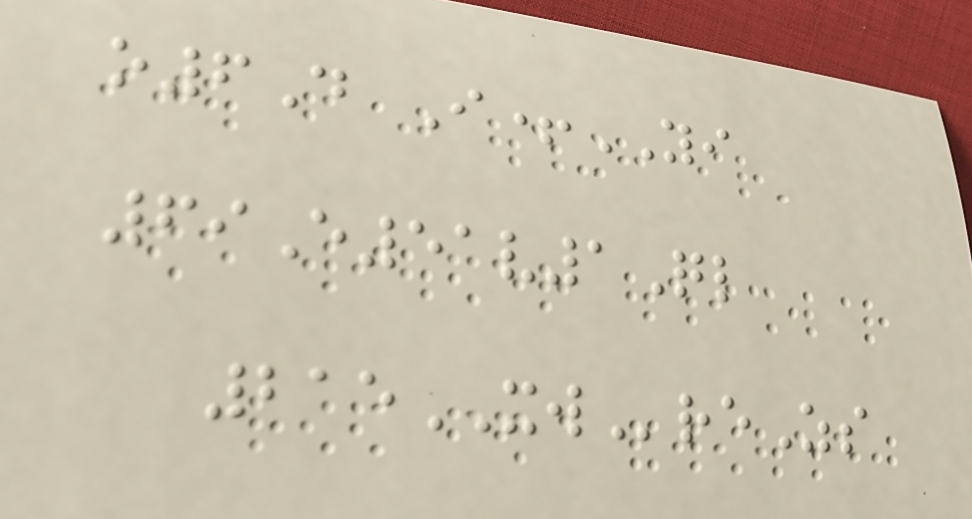o6D I+YI
69E51v1Ql
215XWreZs
